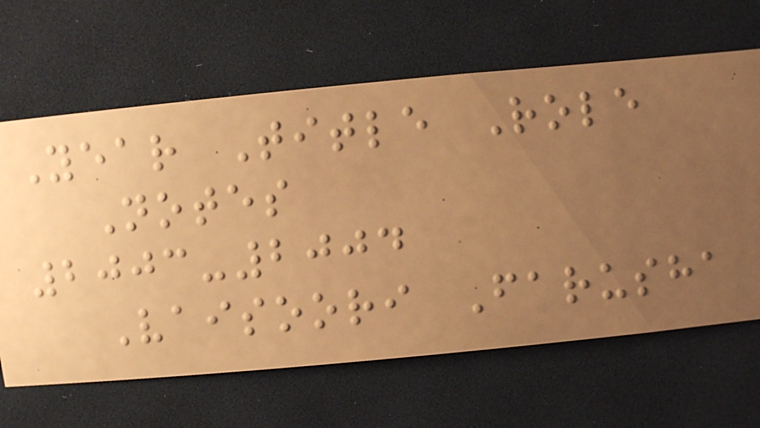Year Title Role
Notes
2003-2004
Vaisoori Farusha
